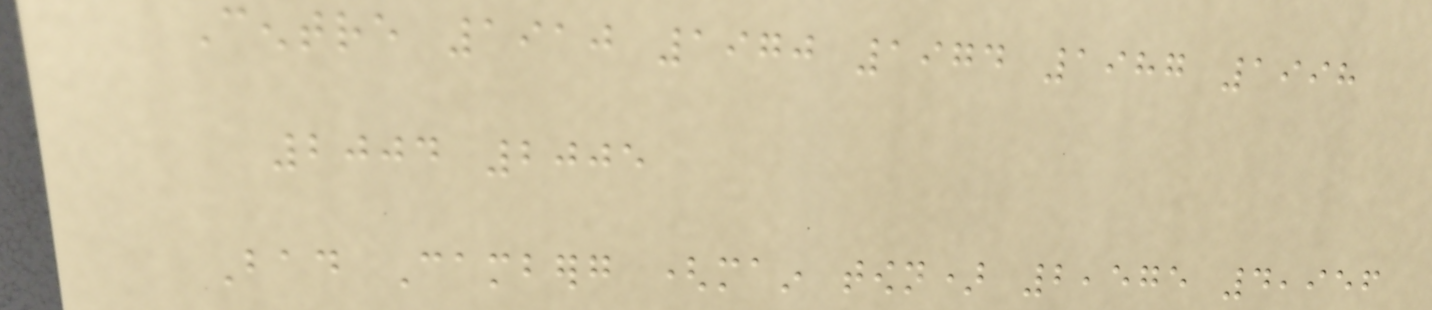Centre 1910 1970 1974 1987 1998
2004 2005
Bad Camberg (main town) 2,575 4,956
